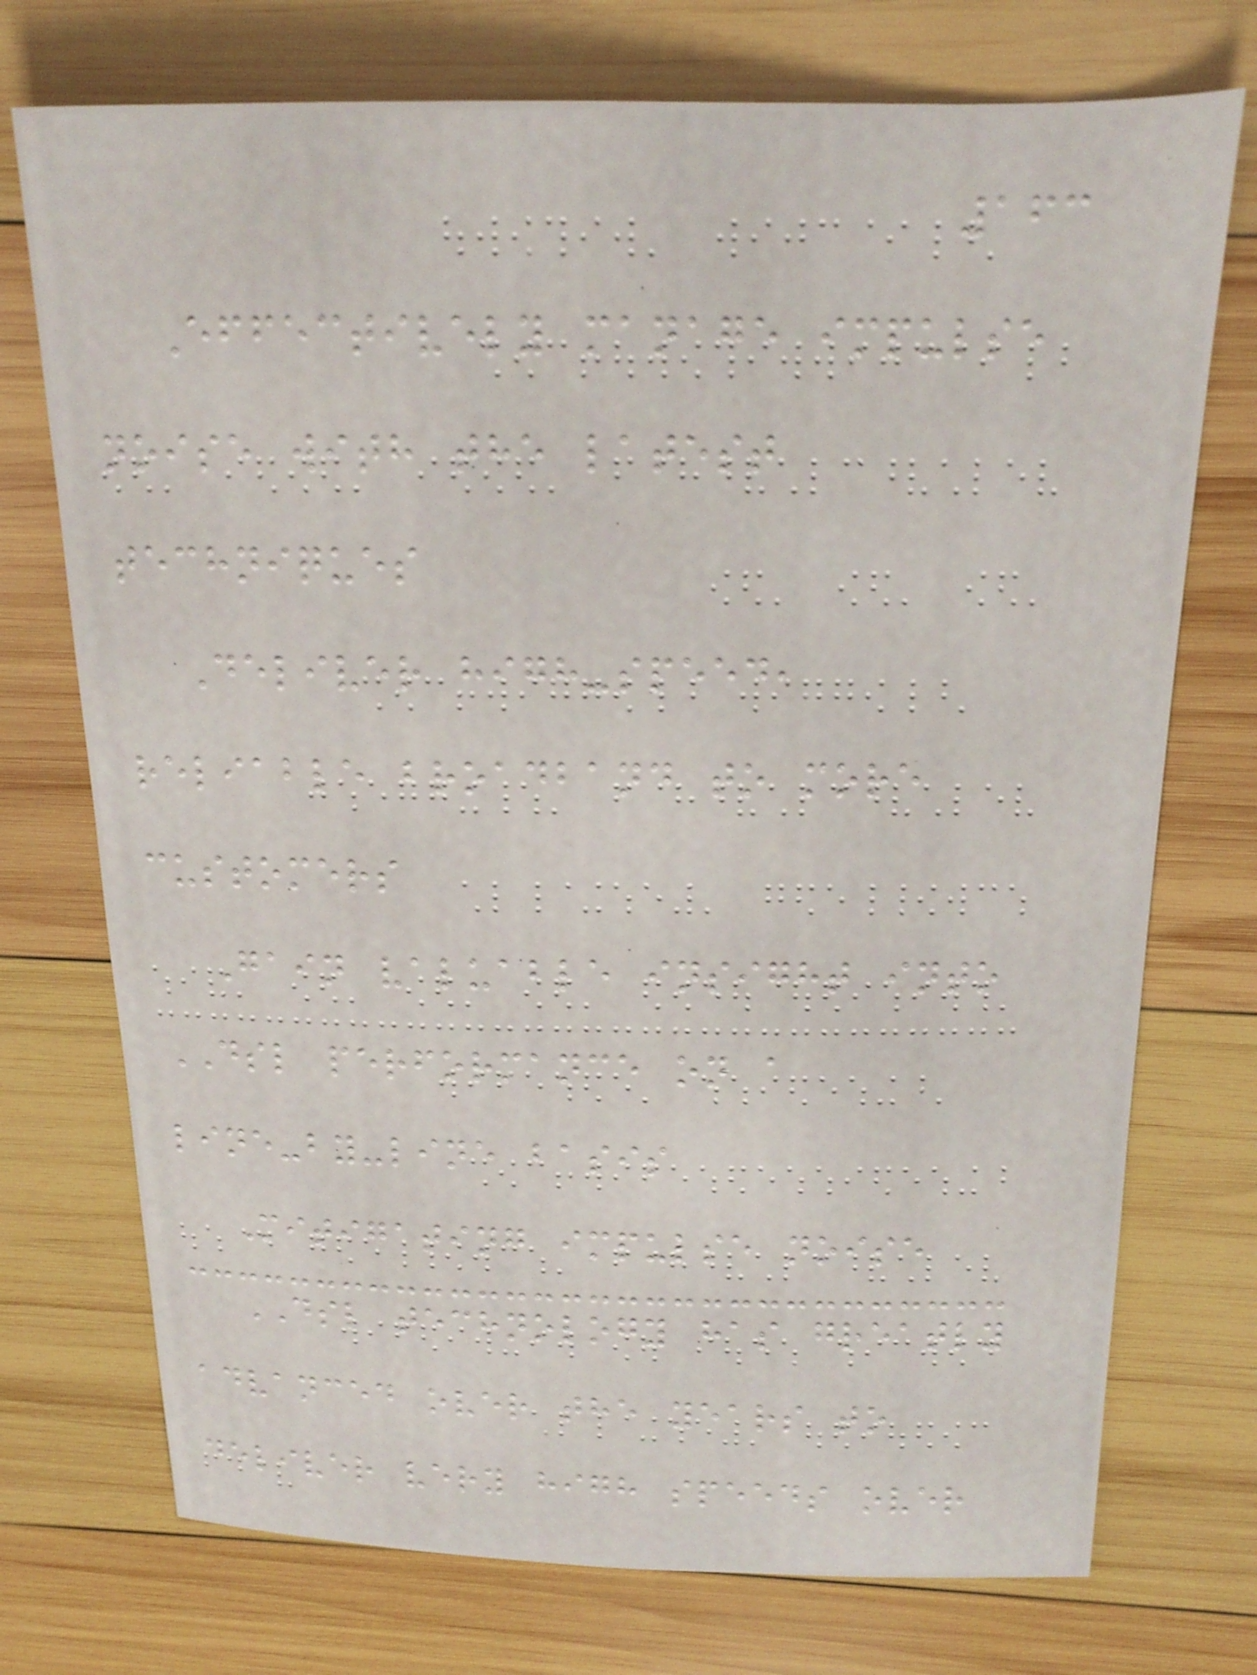163
Effectively manage impulse
noise with the latest
techniques
Deliver high-speed,
reliable broadband to more
customers
Gain valuable insight into
DSL performance on a
line-by-line basis
Mitigating impulse noise
DSL technology has greatly
advanced over the years to
deliver very high speeds over
